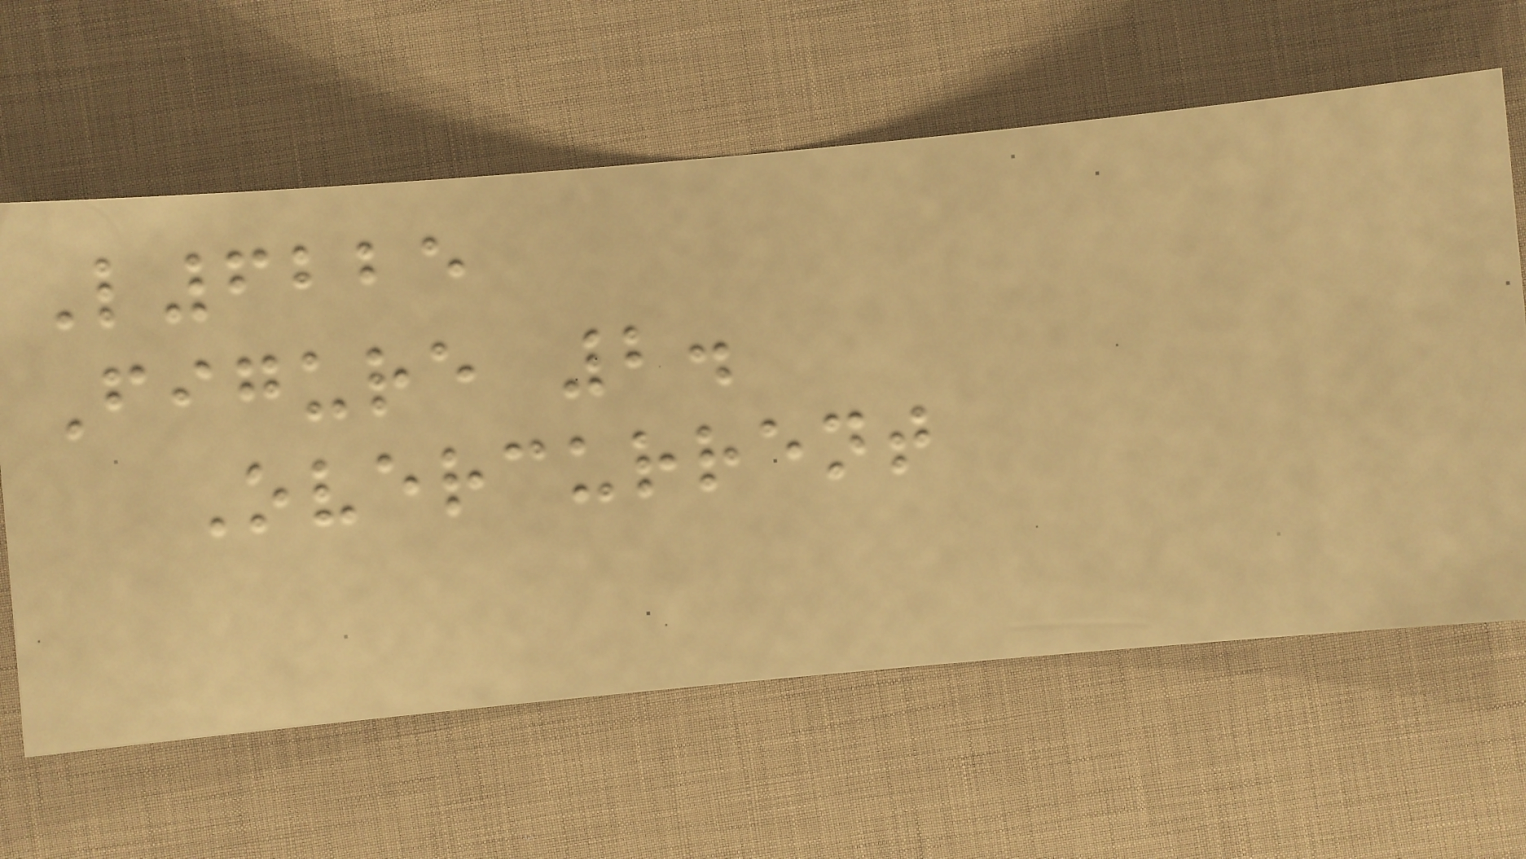L6225
Figure 2.
Overcurrent
